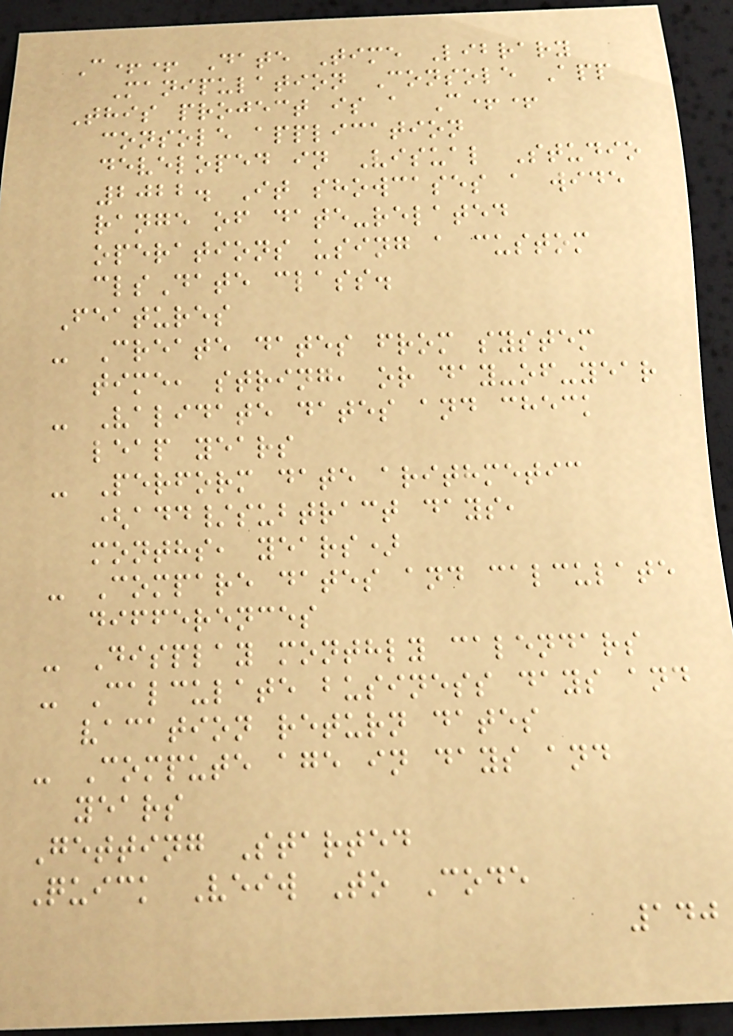C++ Date Time Library
Manipulation Console App
This project is a C++
console application
developed in Visual Studio
2022. It showcases a wide
range of date-related
operations using a custom
clsDate class.
Features
- Create dates from system
time, string, or day-of-year
- Validate dates and check
leap years
- Perform date arithmetic
(add/subtract days,
months, years)
- Compare dates and calculate
differences
- Display monthly calendars
- Calculate business days and
vacation return dates
- Compute age in days and
years
Getting Started
Quick Veiw To Code
140
